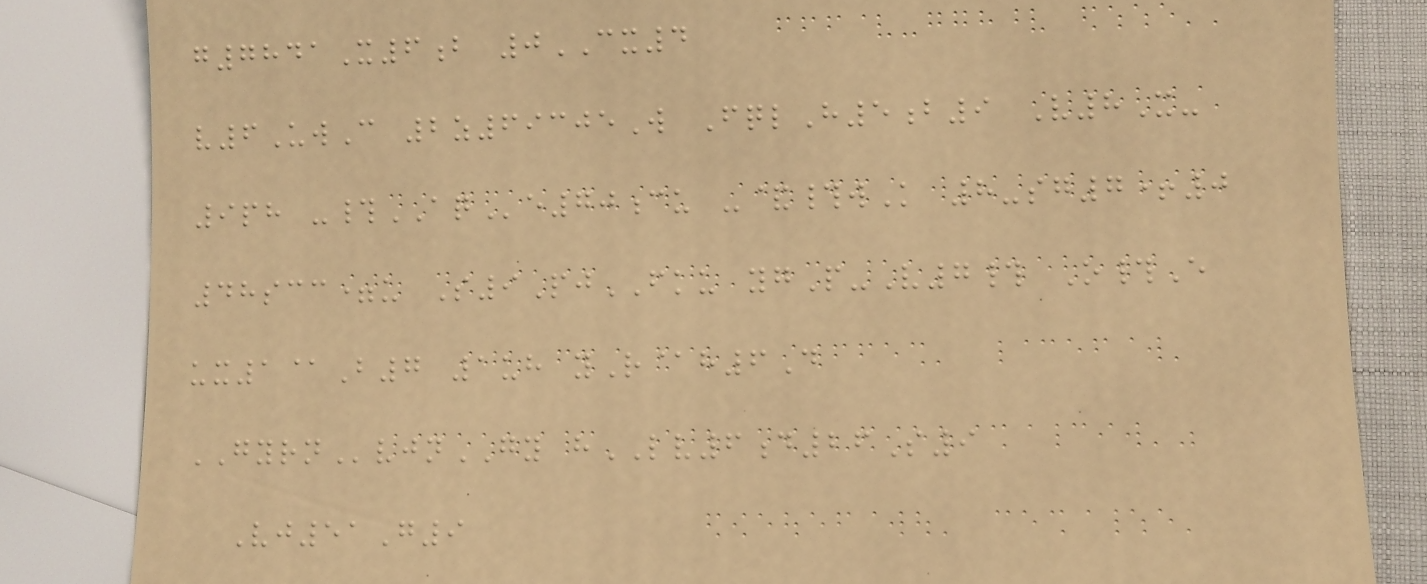g7841X6b 0CX4
v6UwC 2z69305W FqlH5b9 V8X-
9ph -#AQe70cu -&#wK 8-sg7+0
48scc=u S9PjFKU ygP-V7# O#E
ux1@B7 1uh yR@h6D
GYRNvjnGY hLV6d26S9
Vj51G9
